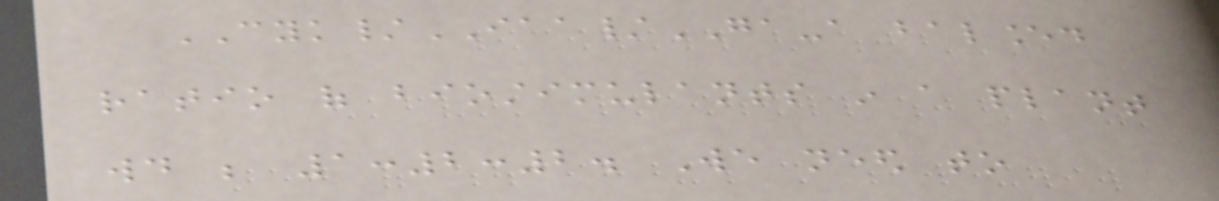CYK/IAA/GA-a balanced
ratio of biostimulants in a plant
would be 1:2:2. We need to
